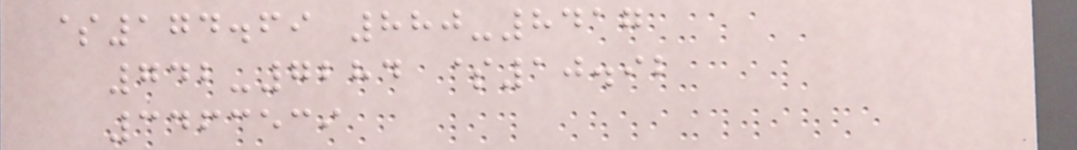$174.69 880-8417
742-7284 $10.92
3463539
